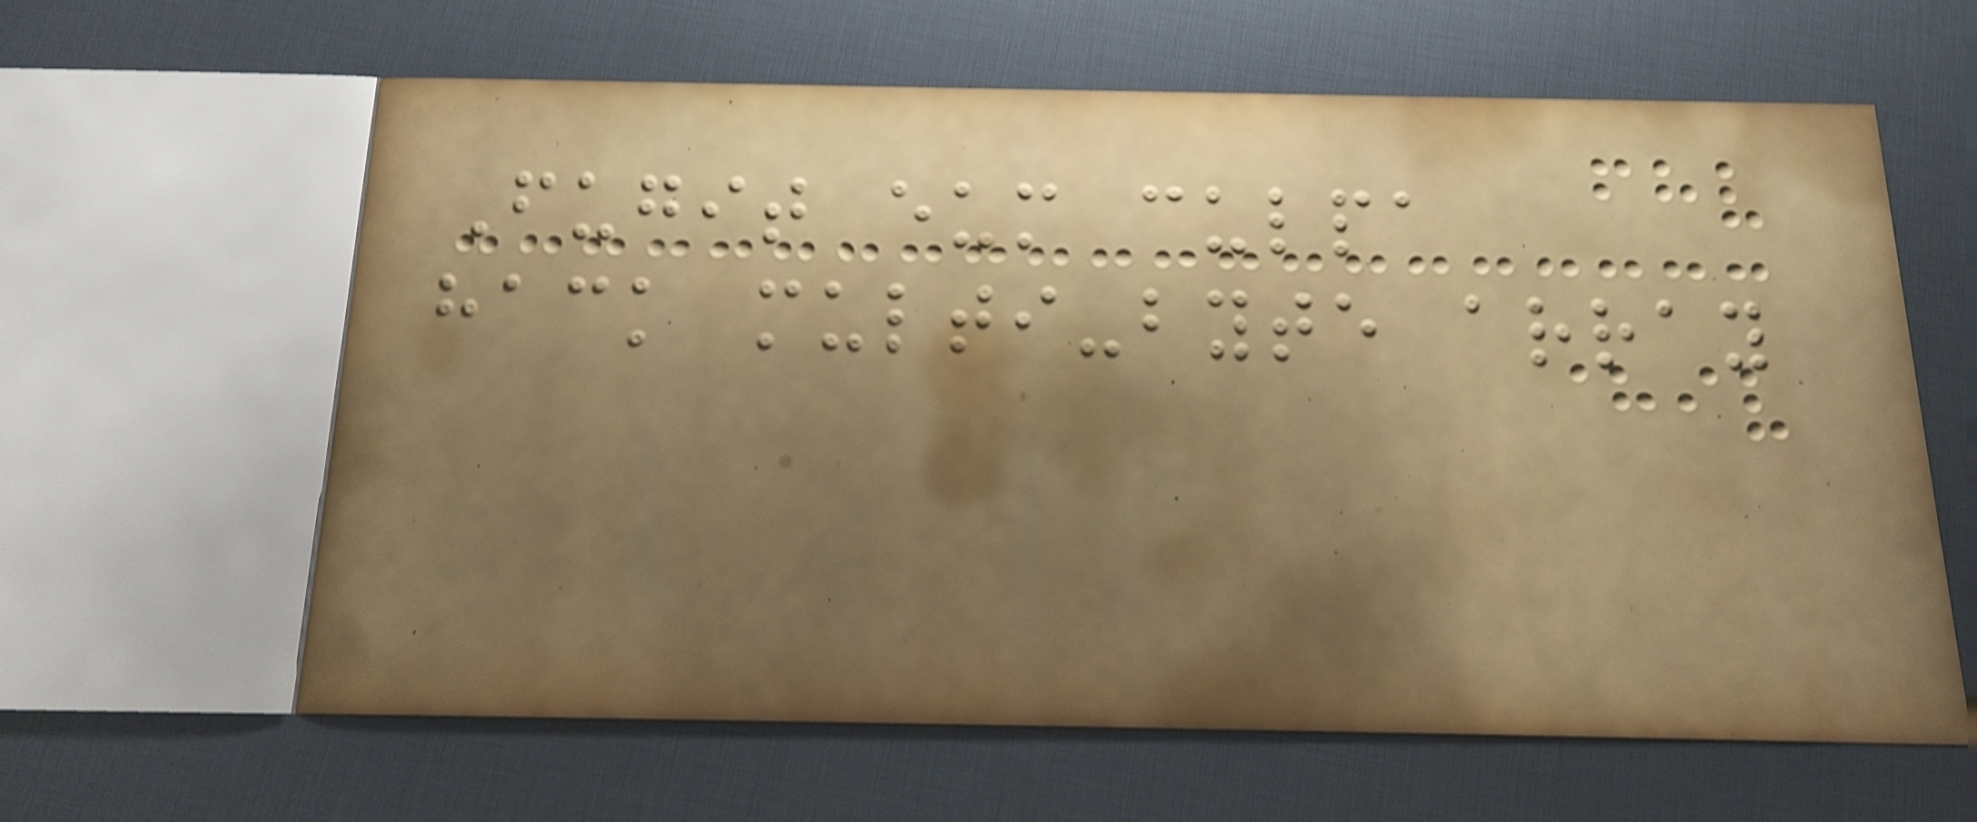Fugit eum culpa
hack multi-byte array
